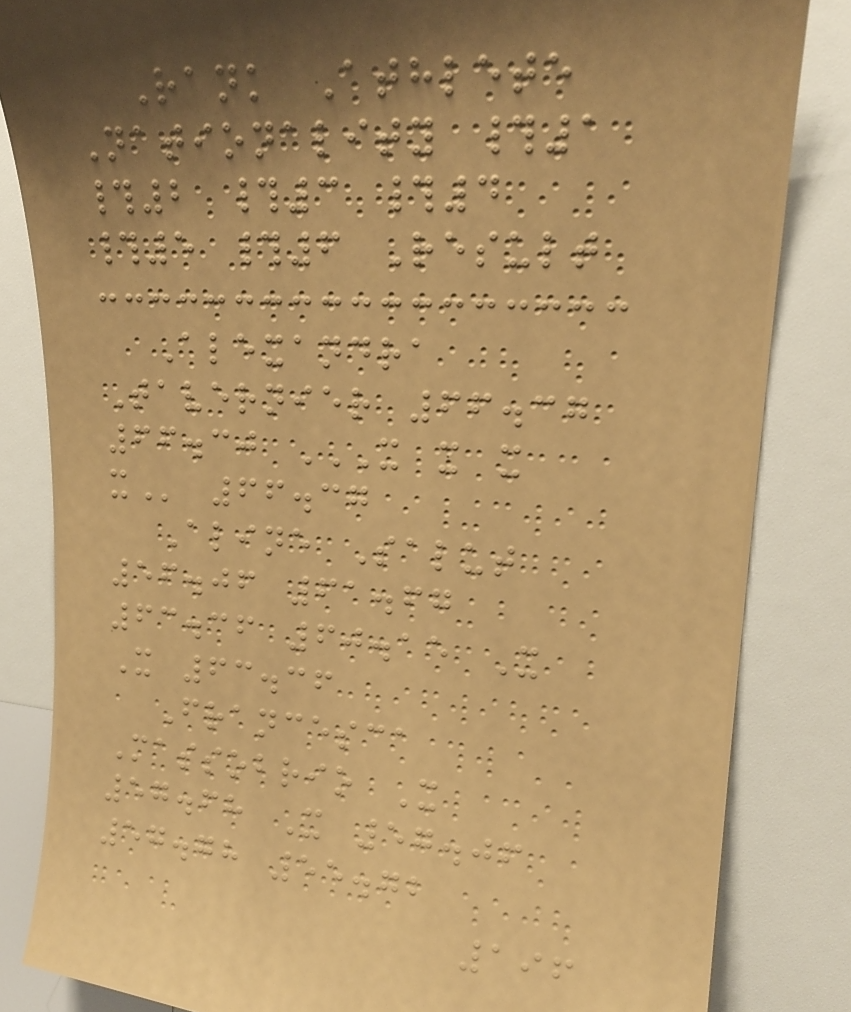Rank Athlete
Nationality #1
#2 #3 #4
#5 #6 Result
Alexandra
Tavernier 66.37
66.30 X X X
X 66.37
Aline Salut
56.06 61.67
63.36 60.15 X
X 63.36
Francesca
Massobrio X
57.68 X 57.06
57.78 55.72
196
